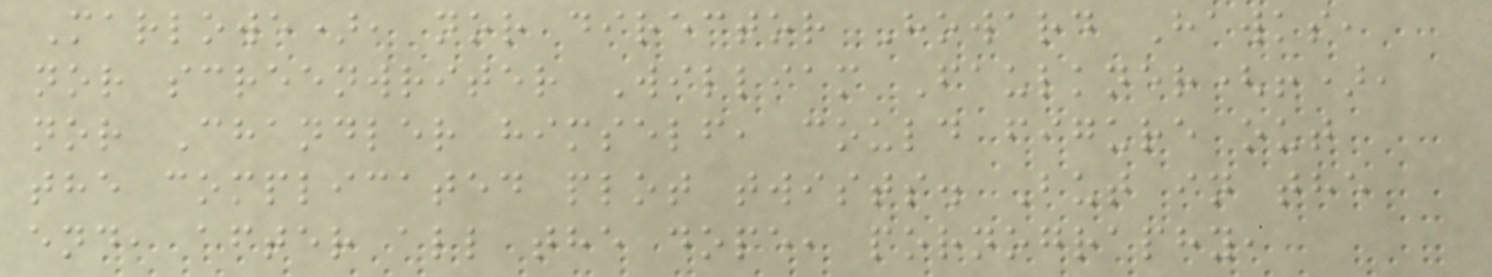Marlowe), nor director Howard Hawks,
nor screenwriter William Faulkner(!),
nor Chandler himself, could figure out
the complicated plot twists. But in the
end, after all the dope, pornography,
